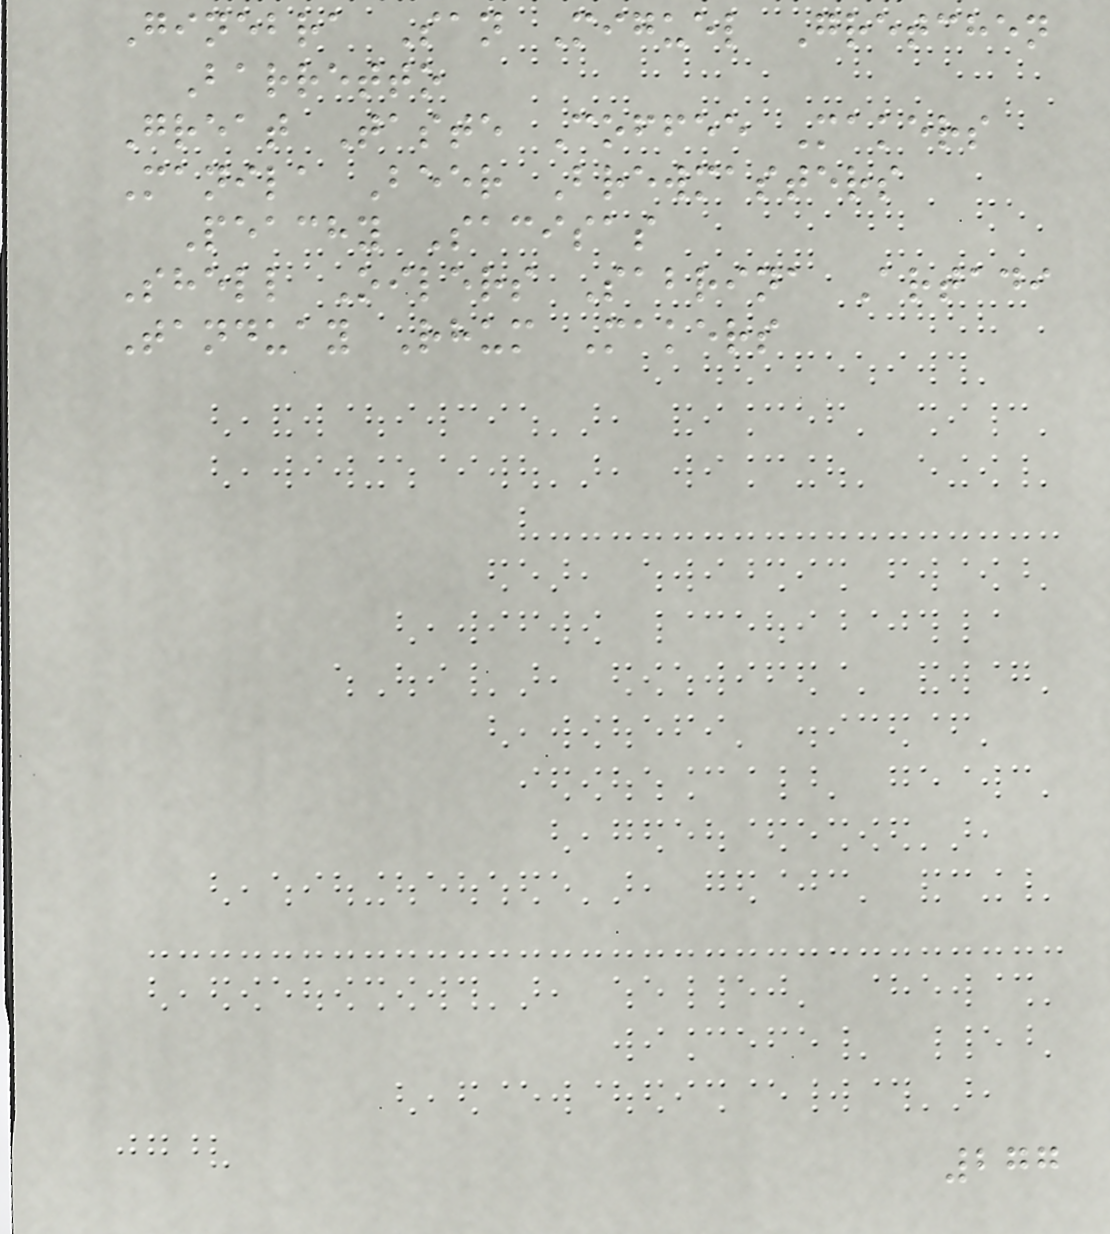Ginebra San Miguel Gretchen
Barretto
Great Taste Coffee Makers
Manila Beer Brewmasters
Peachy Sacisas
Shell Oilers Sabrina Artadi
Tanduay Rhum Makers
277
